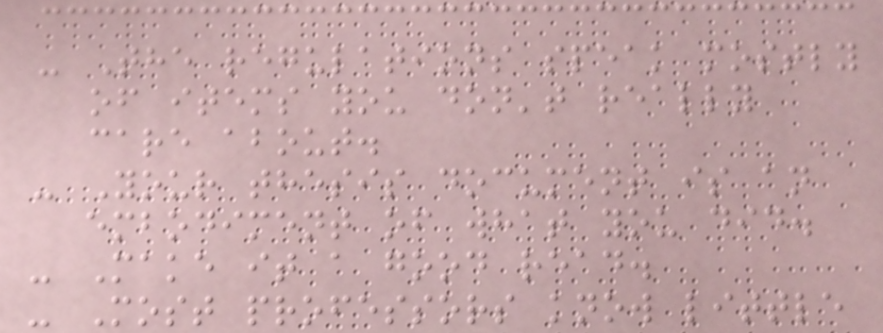- The regulations speak mostly
of items you don't really
care about.
- Your thesis document is an
embodiment of what you did.
- Make it a good read.
- Most professors know little
